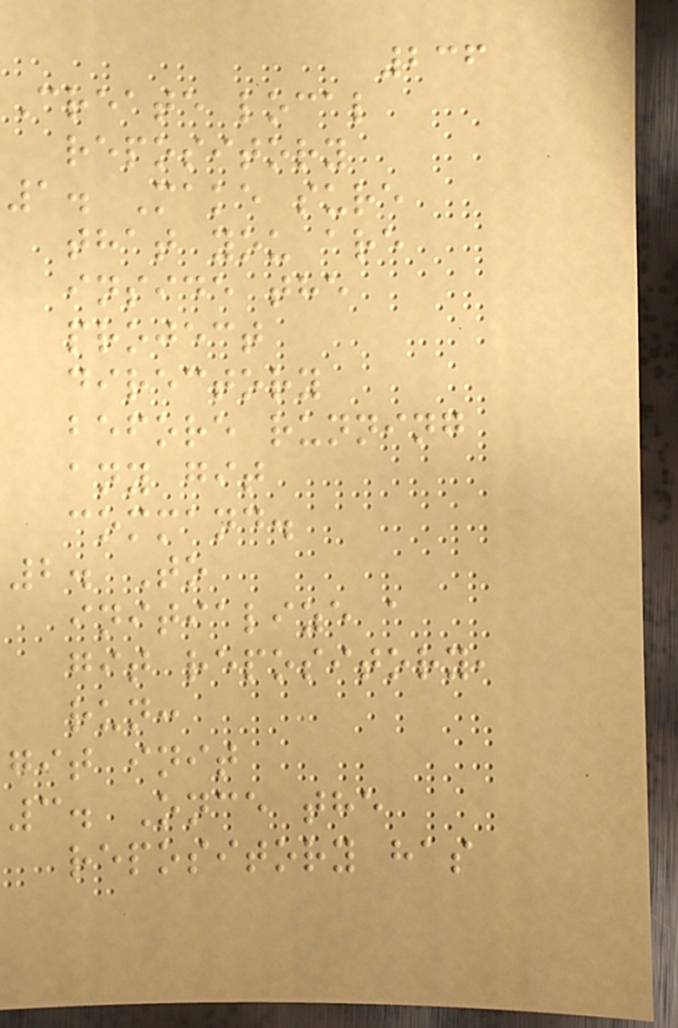236
Create local
repository
1. Make sure
that you are
inside the
project
directory
before running
any git
command.
2. To
initialize a
git repository,
run:
git init
3. Once the
repository has
